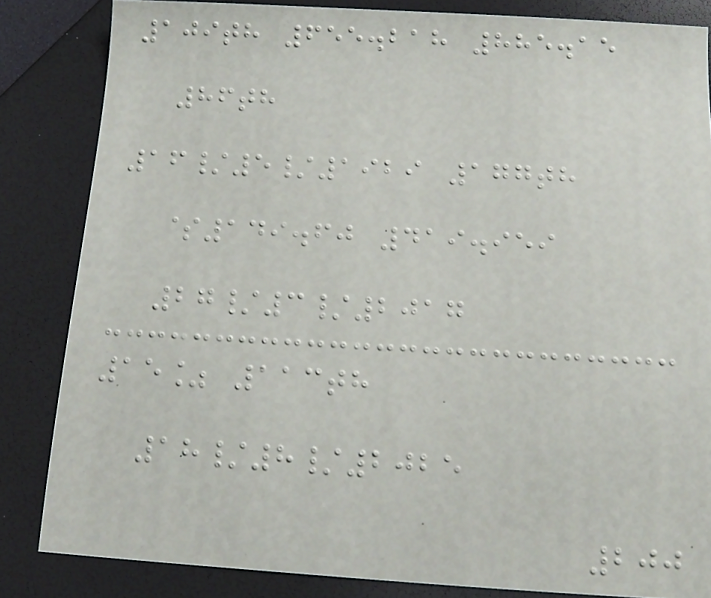109th 655.218 885.15
86th
16/5/1929 177th
$149.60 419.959
27/3/2017
15% 113th
18/8/2025
200
